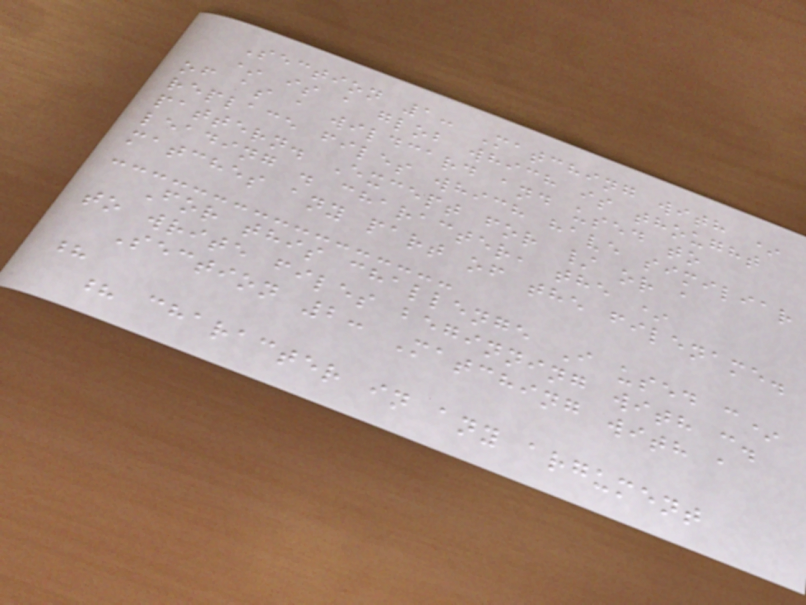Section 1: Matching with *
* is a glob which is thought
of as a wildcard and used to
replace files which have similiar
pattern. Except for / or a
leading . character, the *
matches any part of the filename.
For this challenge I used c*
to write files beginning with c.
Section 2: Matching with a
?
? character in any argument
